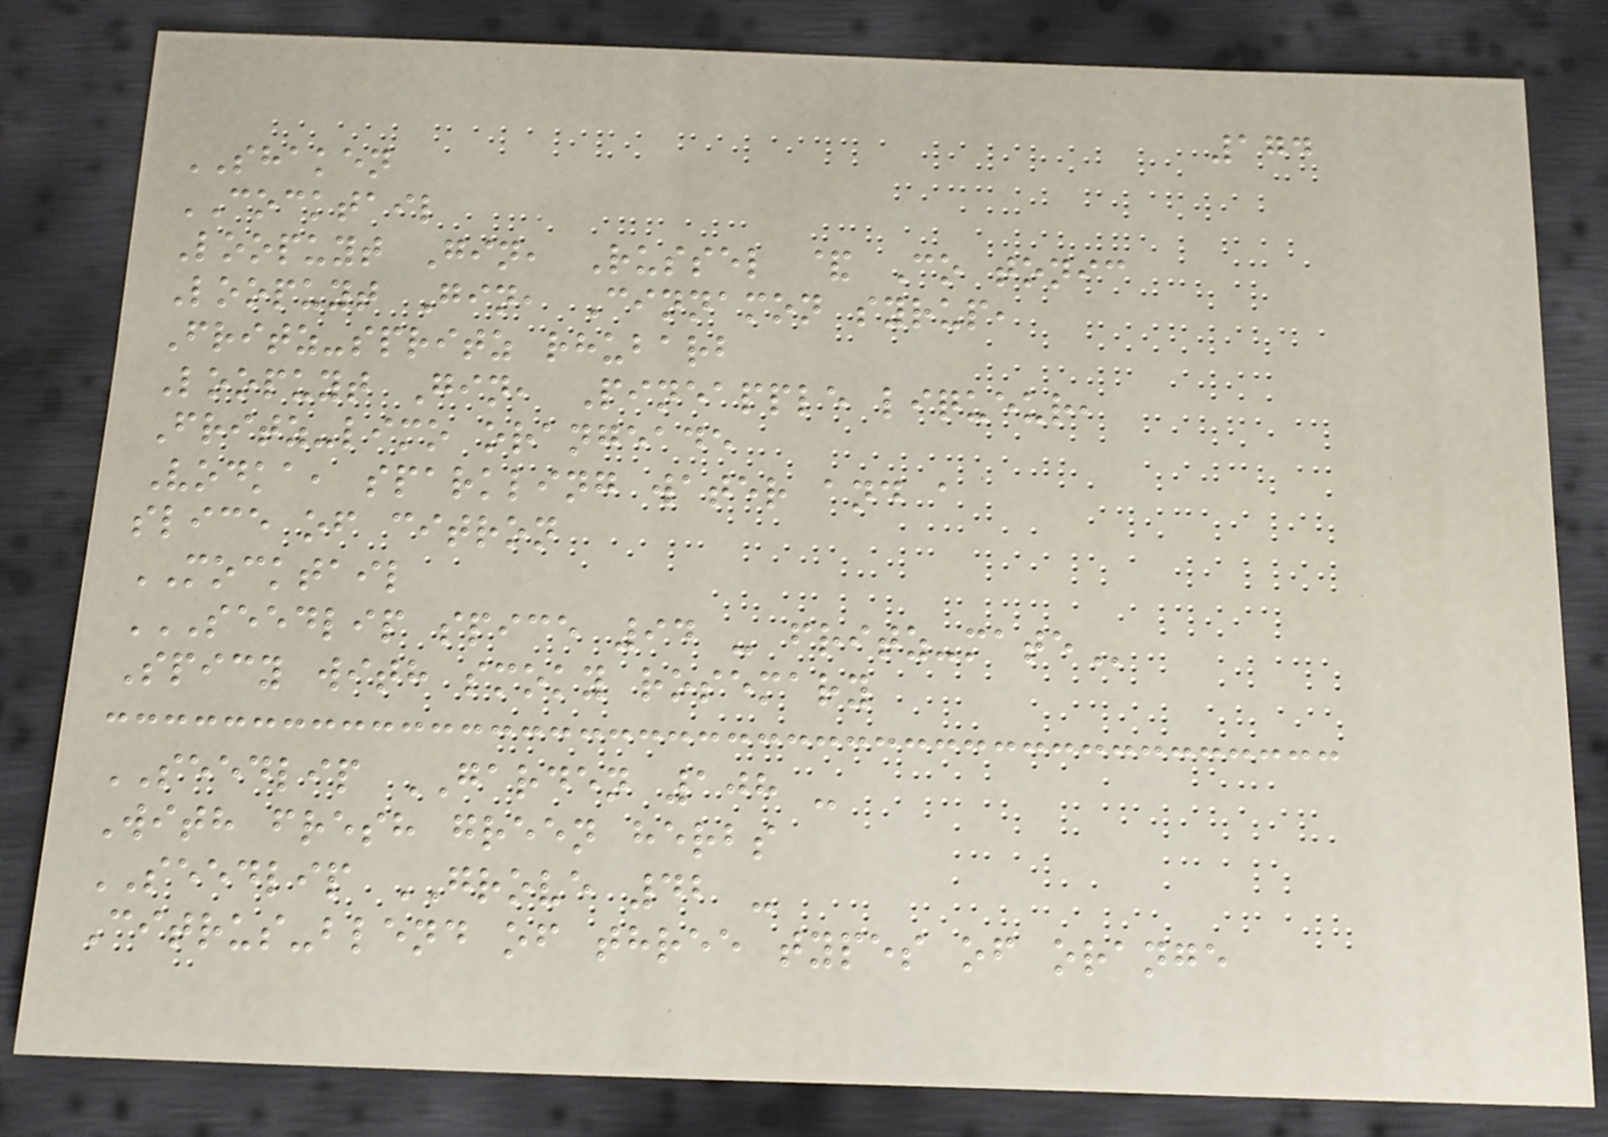174
SHAKEN
COCKTAIL
Loopuyt Gin, Russel & Co tonic
Loopuyt Gin, Cinnamon syrup,
Fritz-spritz rhubarb
Loopuyt Gin, Pineapple liqueur,
Fritz-limo orangeade
Vodka, sparkling water and a
slice of citron
MOCKTAIL
SEEDLIP SPICE 94 - FRITZ-MATE
Spicy with smoky rosemary
SEEDLIP GARDEN 108 -
With fresh green herbs
SEEDLIP GROVE 42 -
Citrus-blend of three types of orange
